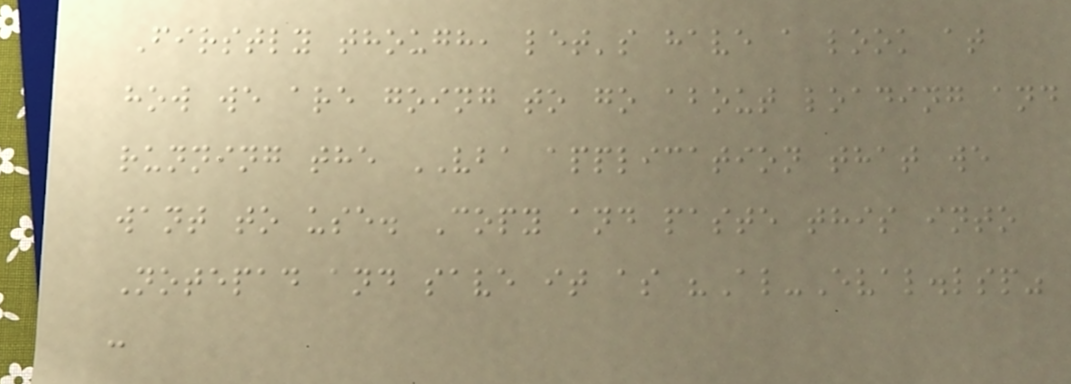Firstly though, let's have a look at
how we are going to go about loading and
running the VBA application that we
want to use. Copy and paste this into
Notepad and save it as "Al-Eval.lsp"
:
